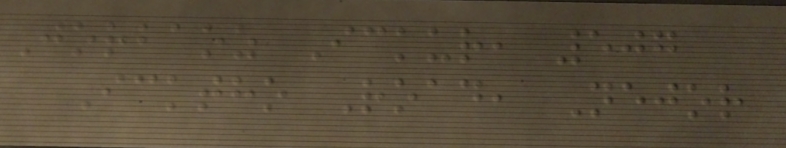Jorbaoz Ickur, 507
Icktho Road, Nejor
